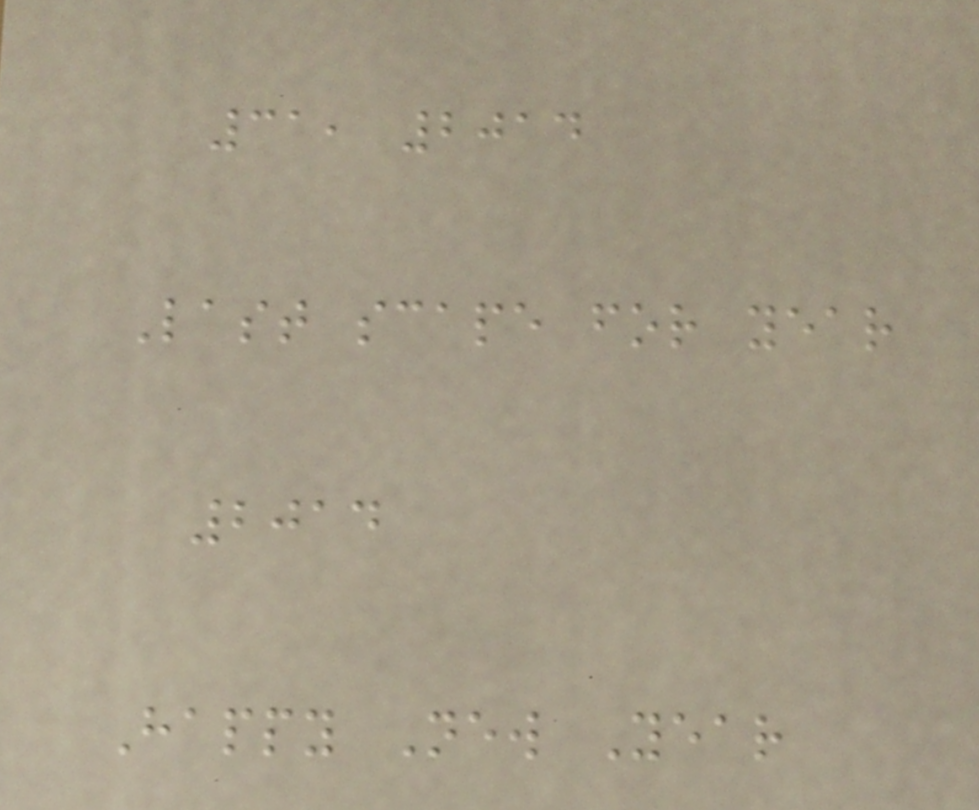31, 2014
Last scape for year
2014
Happy New Year
